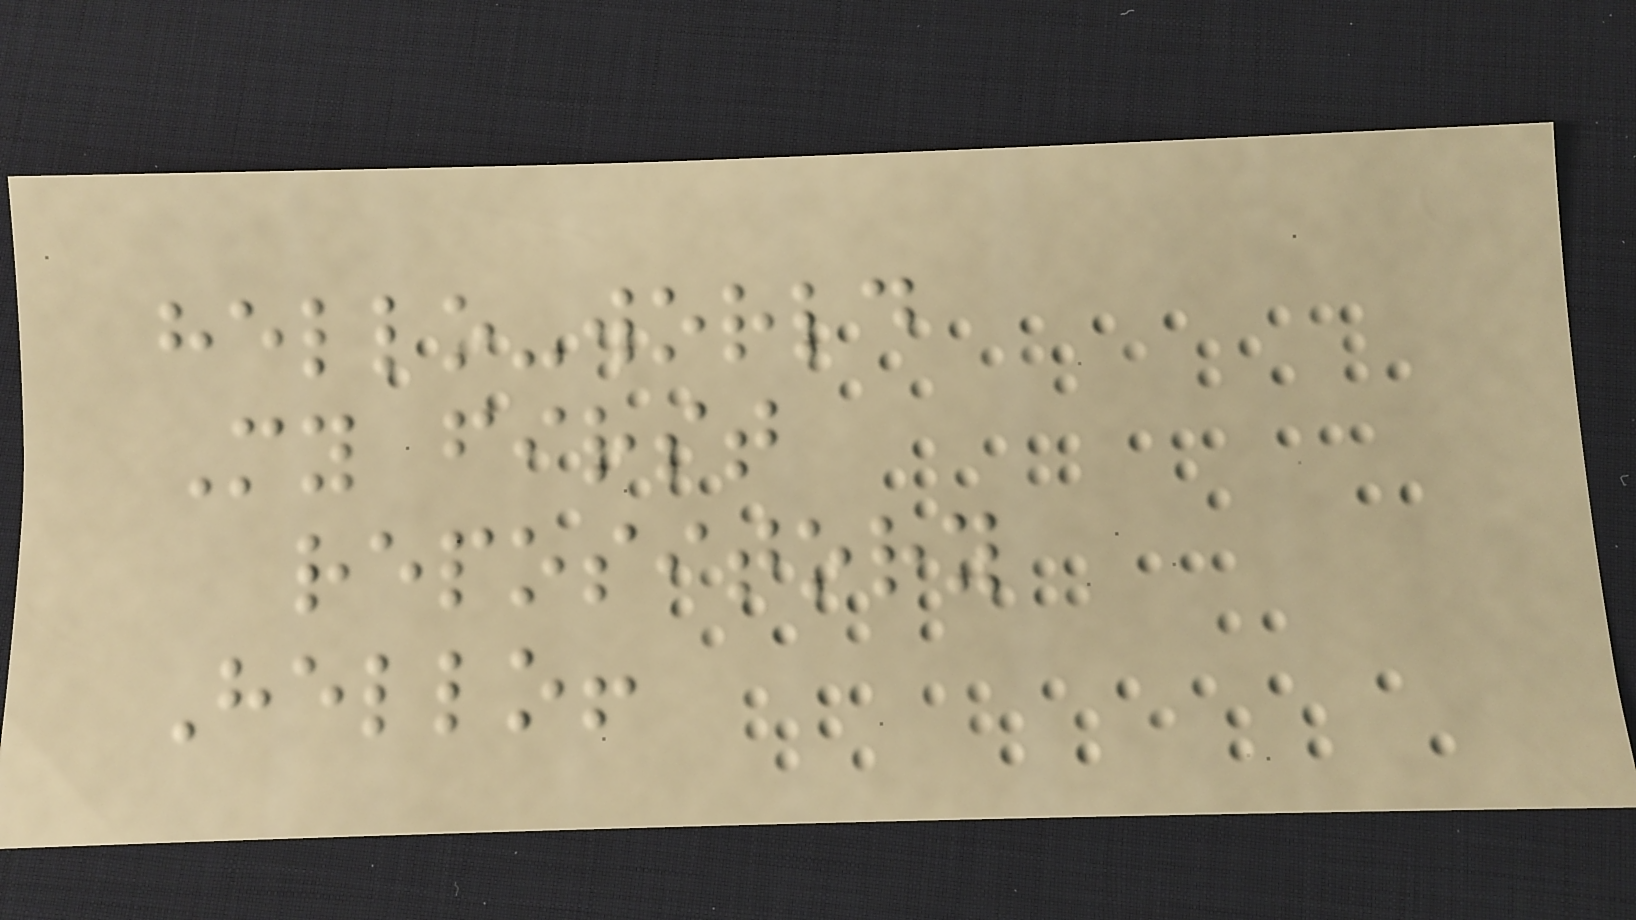hello-world
My first
repository
Hello!
